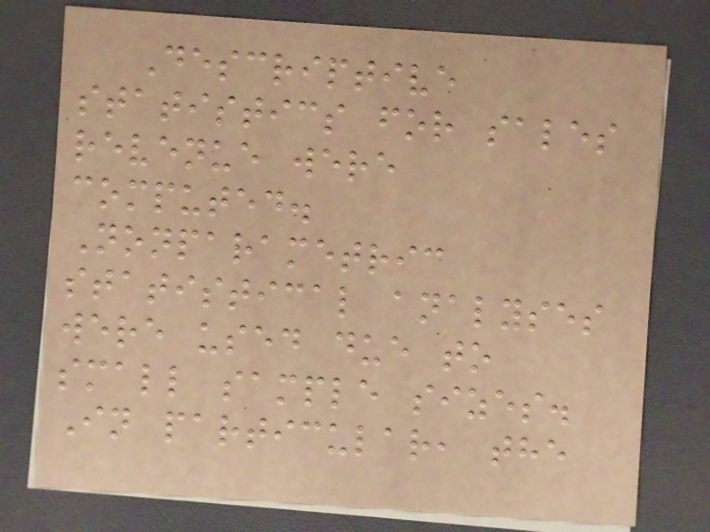Descriptive
statistics for sales
revenue were
computed.
Nonparametric
statistical analyses
were used due to
small sample sizes.
In particular, the
